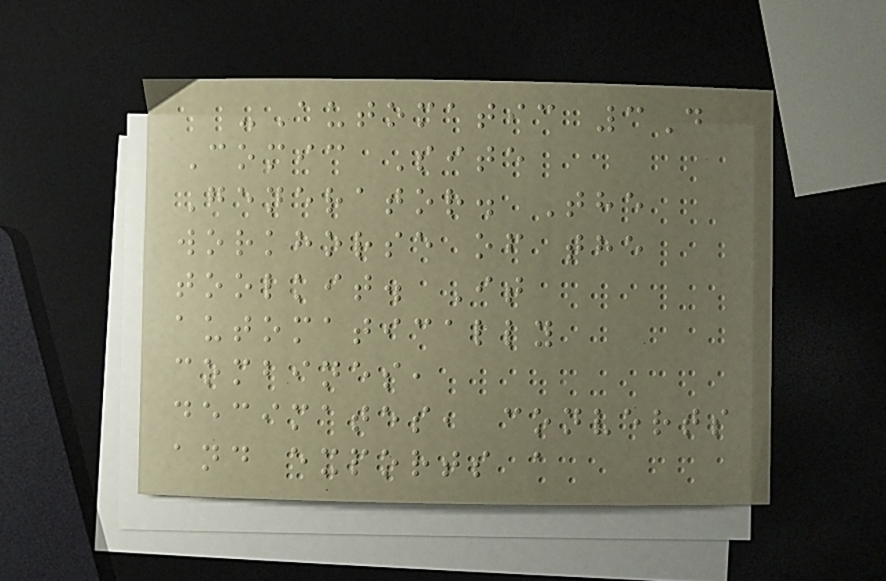-Automatic 3D
Comic Site
Generator. The
workhorse of the
toolkit. It
automatically
combines,
decimates, converts
and exports a
